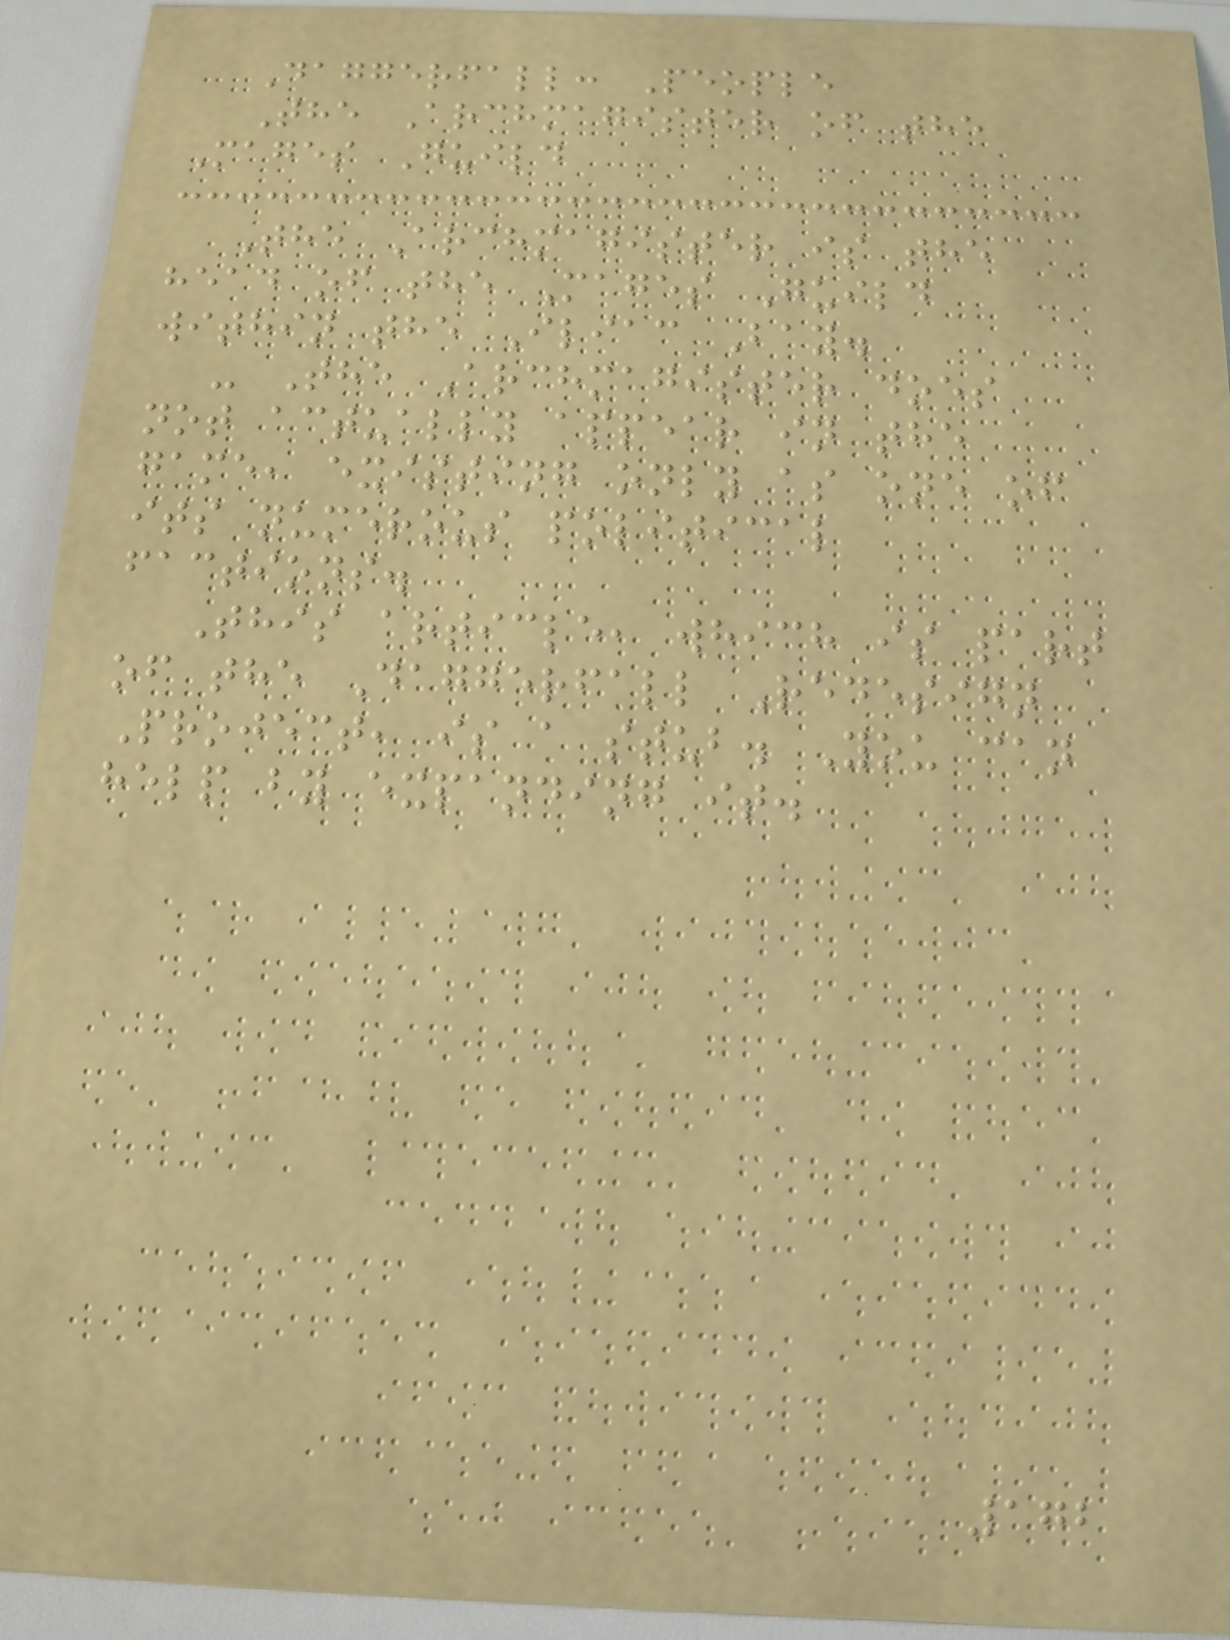Daggerfall: People
The Archmagister of the
Mages Guild
The Archmagister is the
head of the Mages Guild
within the Iliac Bay.
- The Archmagister does
not actually appear in the
game, existing only as one of
its numerous political
factions.
This article, which is part
of the Daggerfall Redesign
Project, is a stub. You can
help by expanding it.
172
